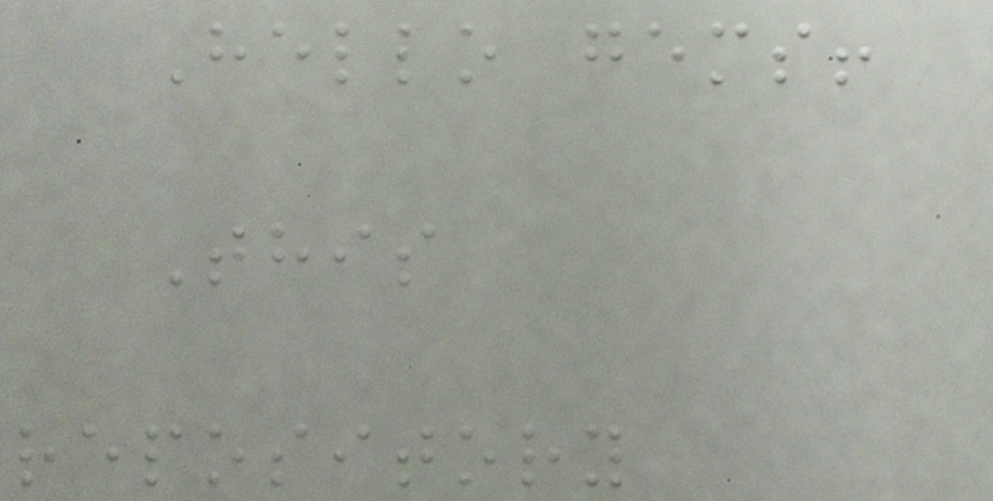Hello gems!
This
repository
